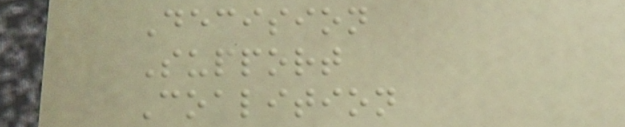Decision
Support
Coalition
